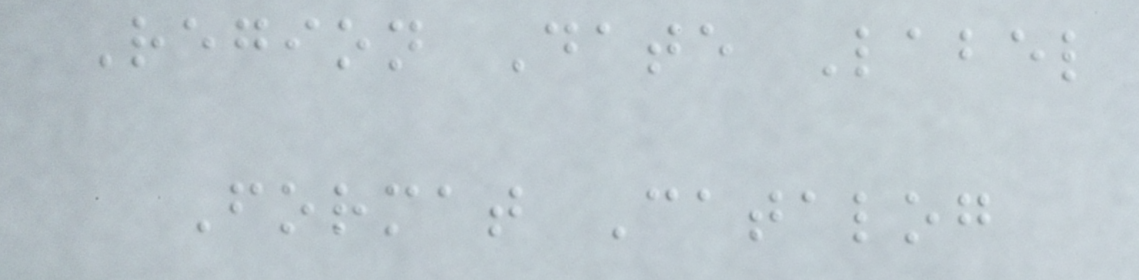Region Date Label
Format Catalog
